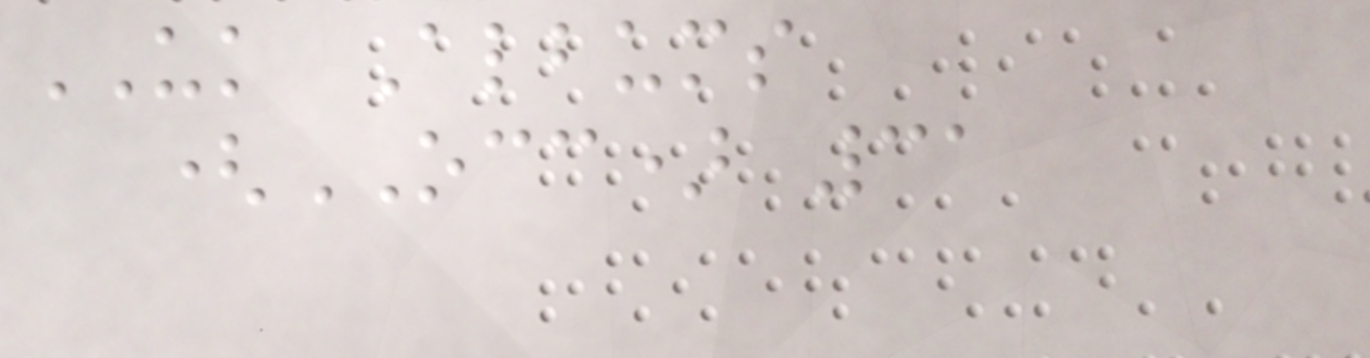UK Albums
(OCC) 31
